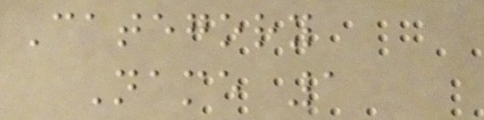Category
Name 1
